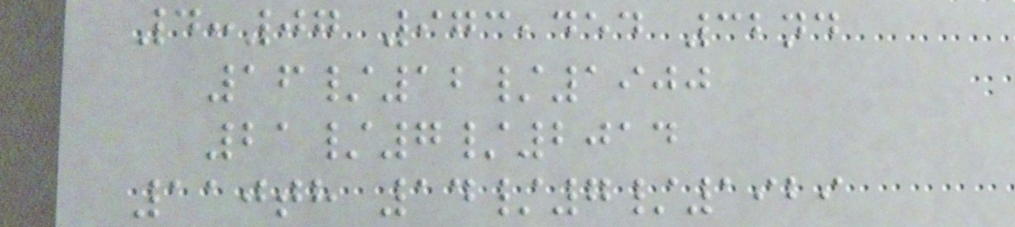4:07 973,454 32nd
16/12/1900
21/7/2014
110th 14/7/1929
